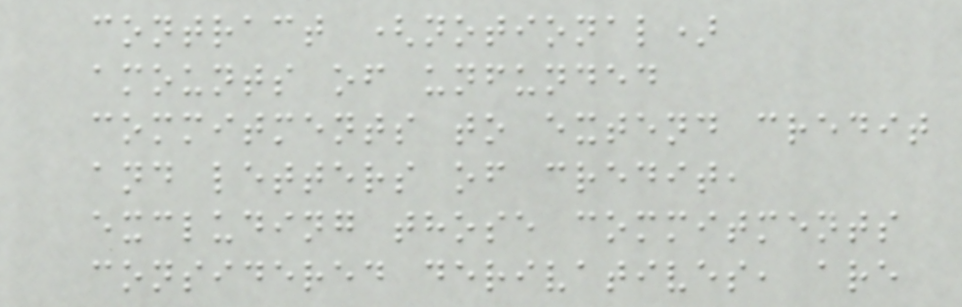contract (notional)
amounts of unfunded
commitments to extend credit
and letters of credit,
excluding those commitments
considered derivatives, are
